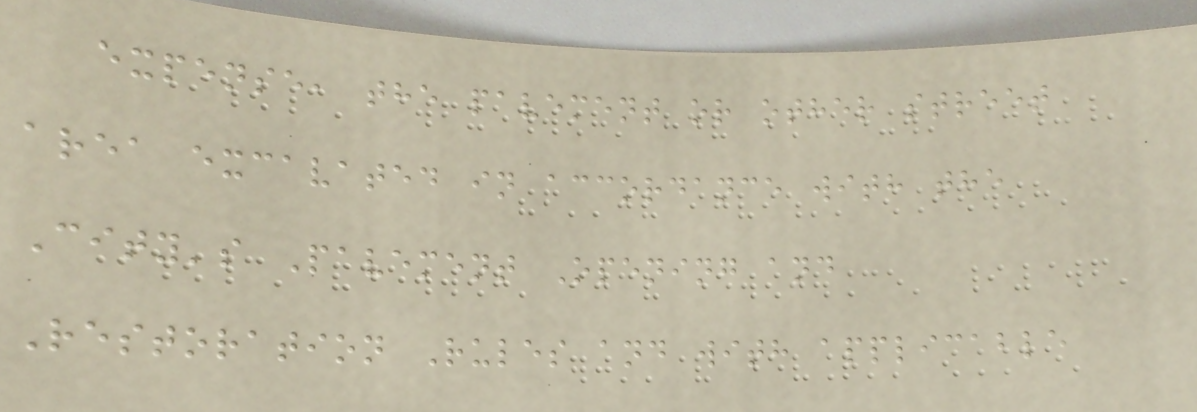expense, the pavement or other street
area excavated in accordance with the
City's Pavement Opening and
Restoration Rules and with applicable
